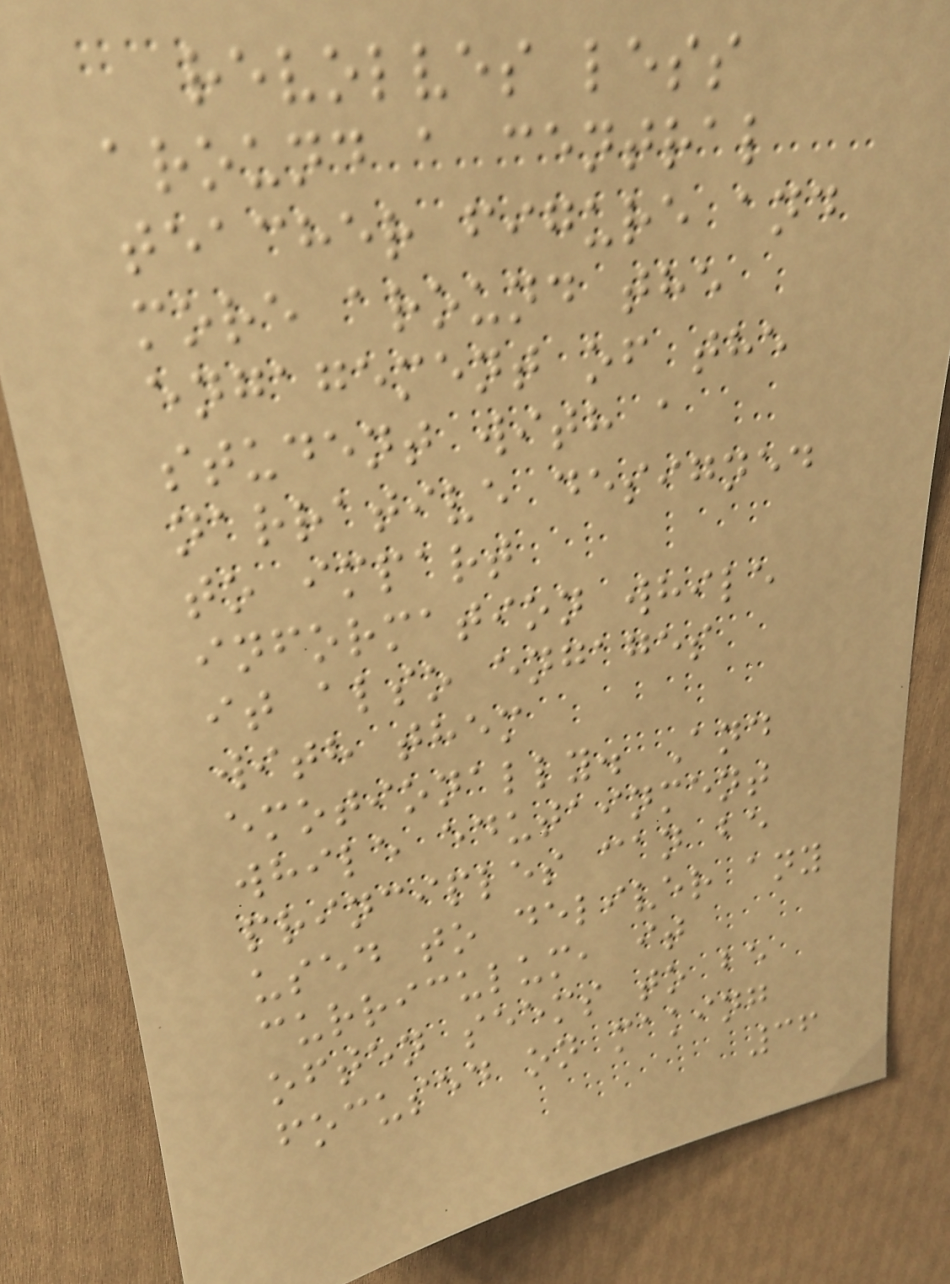revolves less
around a central
teacher figure and
more around the
engagement of the
student with a
narrative designed
to impart
information while
it also engages
with them
emotionally. And
while edutainment
principles can be
used to deliver any
curriculum, it
often seems to be
focused on making
36
